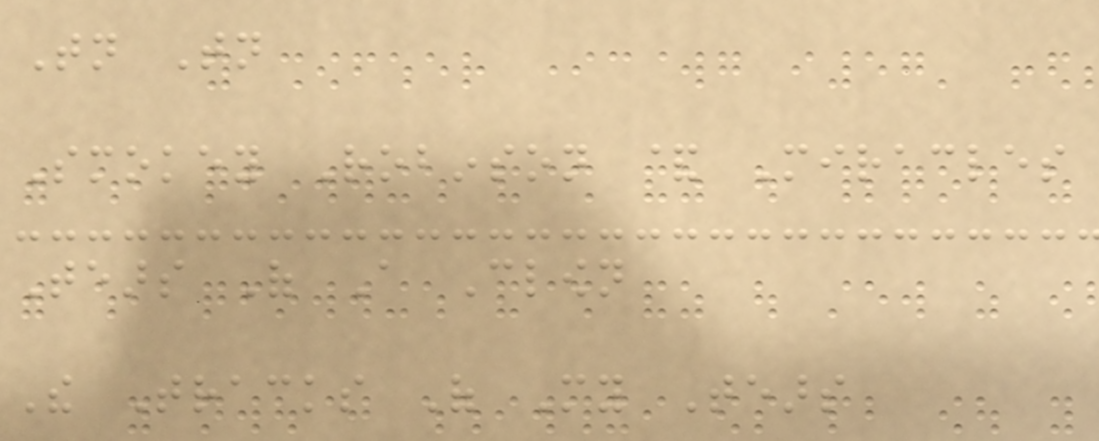Tonight Tonight
Smokey Robinson & Miracles
Tears Of A Clown
The Tracks Of My Tears
